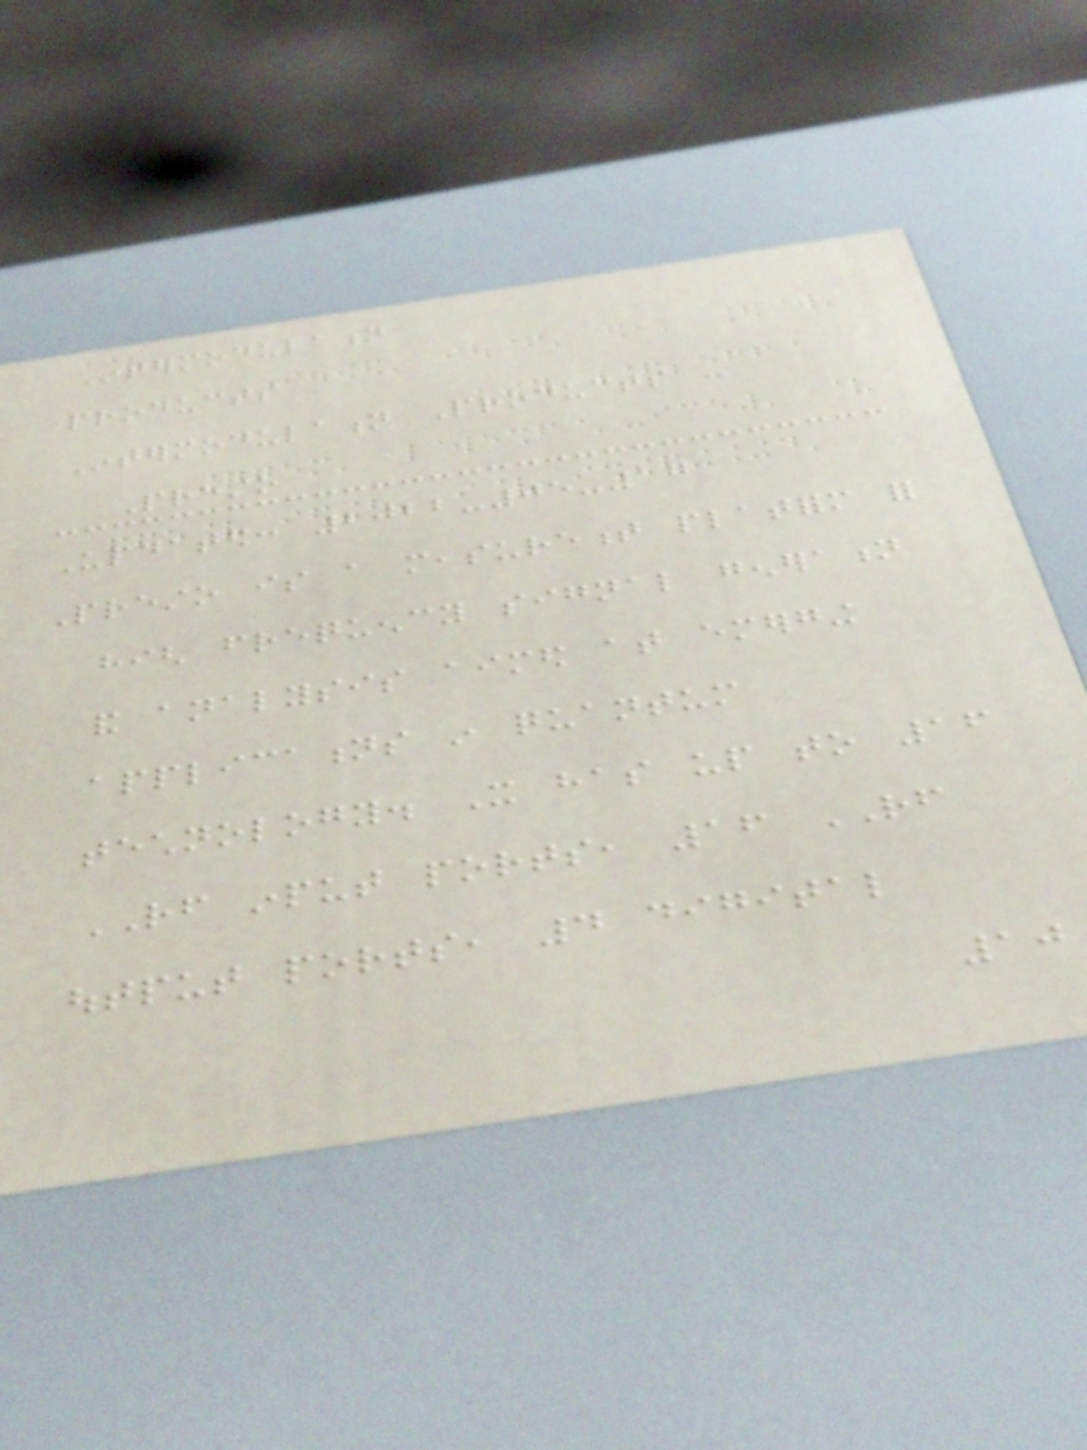Intermodulation
products
Intermodulation Products -
Presto
Updated: 2022-05-17
Presto is a measurement platform for
high frequency signal generation
and analysis aimed at emerging
applications in quantum
technology. It has up to 16
RF input ports, 16 RF
output ports, 4 digital
10
